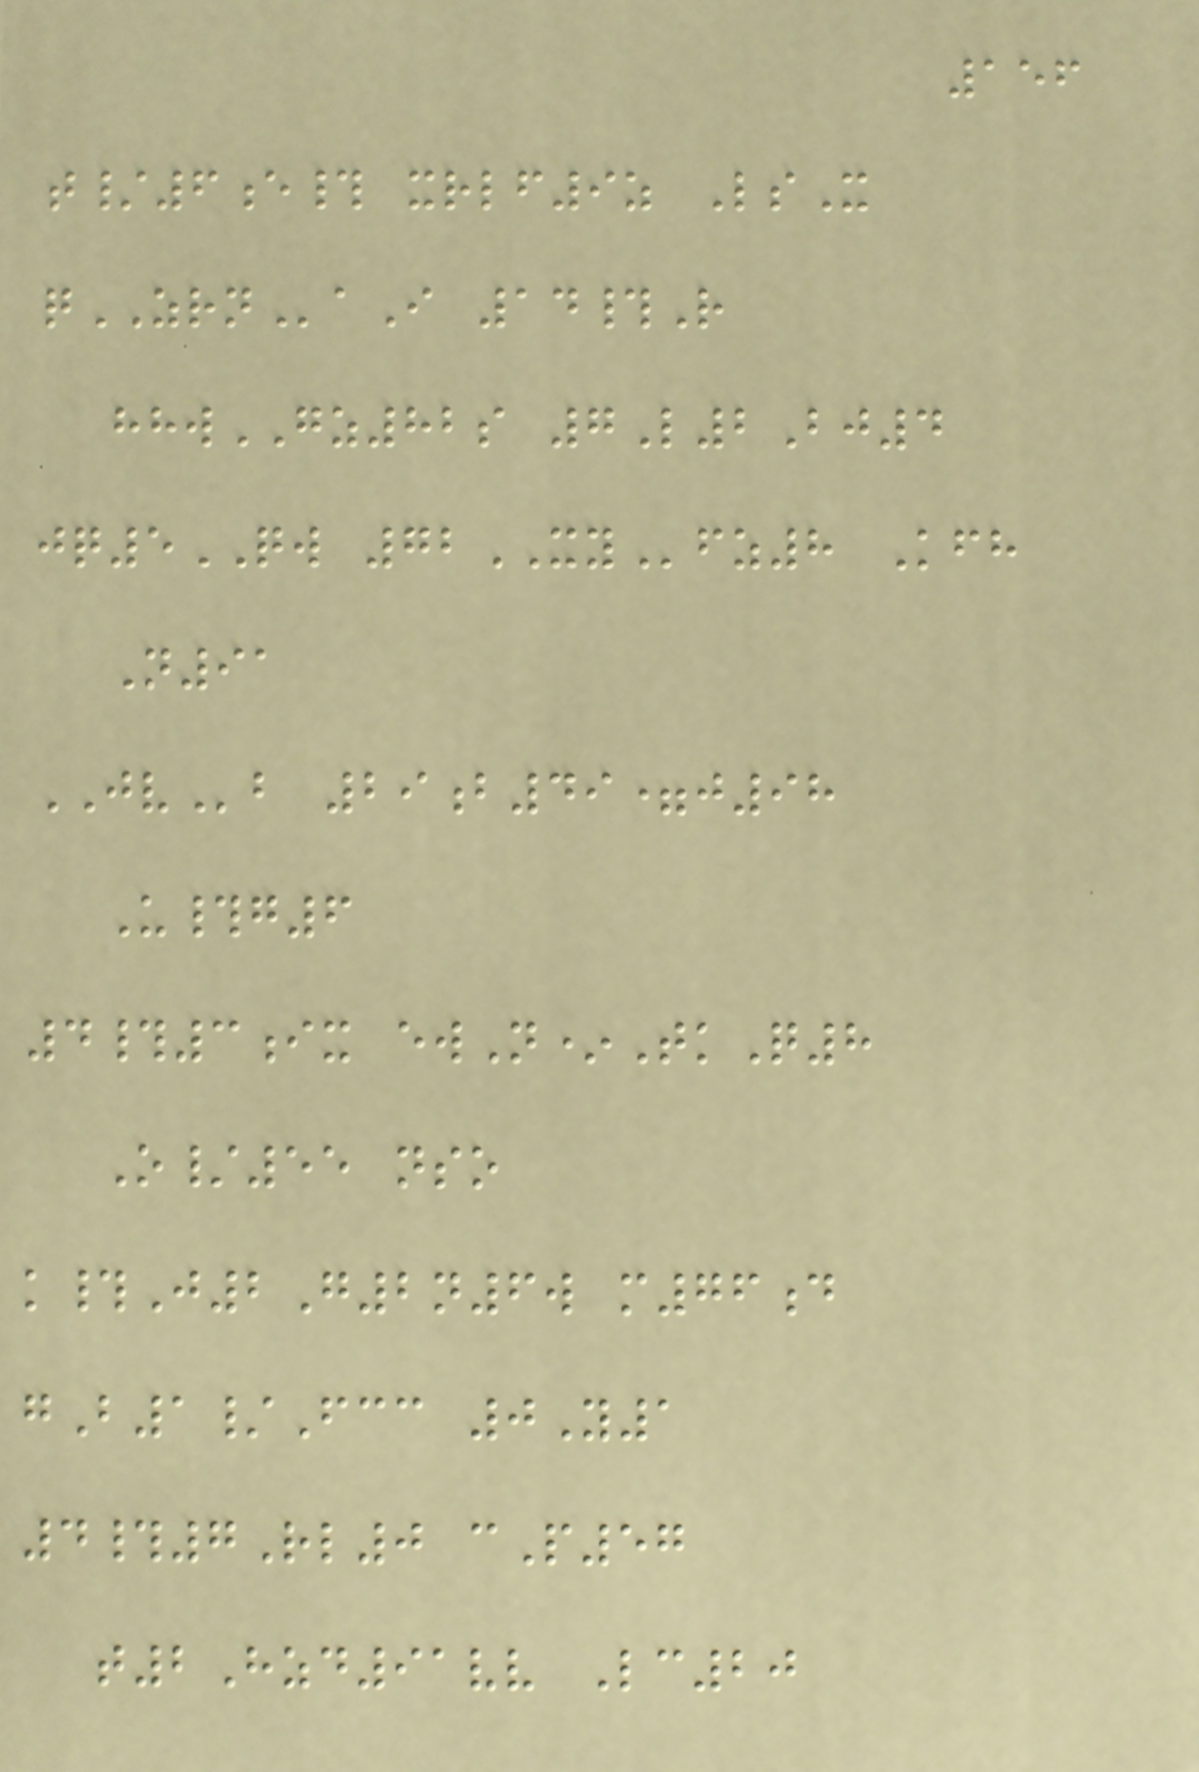156
t/6e# xrlf9z LsX
qZRNaI 14#R
hhwGZ82s 7L2Bj4
jq5QW 72XYfz8 Kfh
N91
JVb 29b49=j98
U#g6
4#3ix ewN*TkQ8
O/55 nso
k#J2G2n6w m76d
gB1/Fcc 0Y1
4#7Rl0 cP57
t2Hzd91vv Lc20
